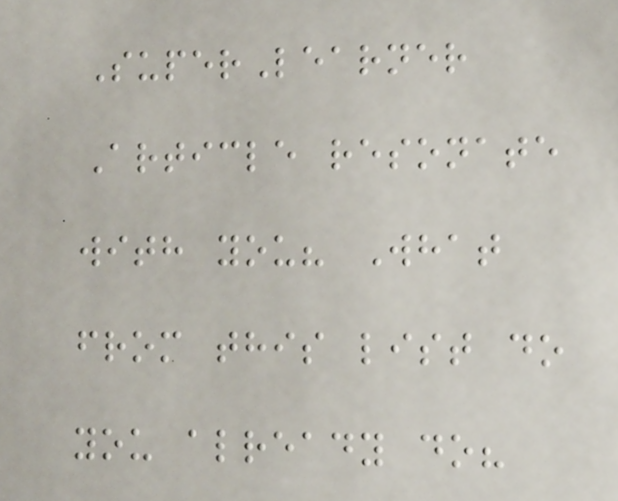SuperLearner
Article resonate
with you? What
from this list do
you already do?
